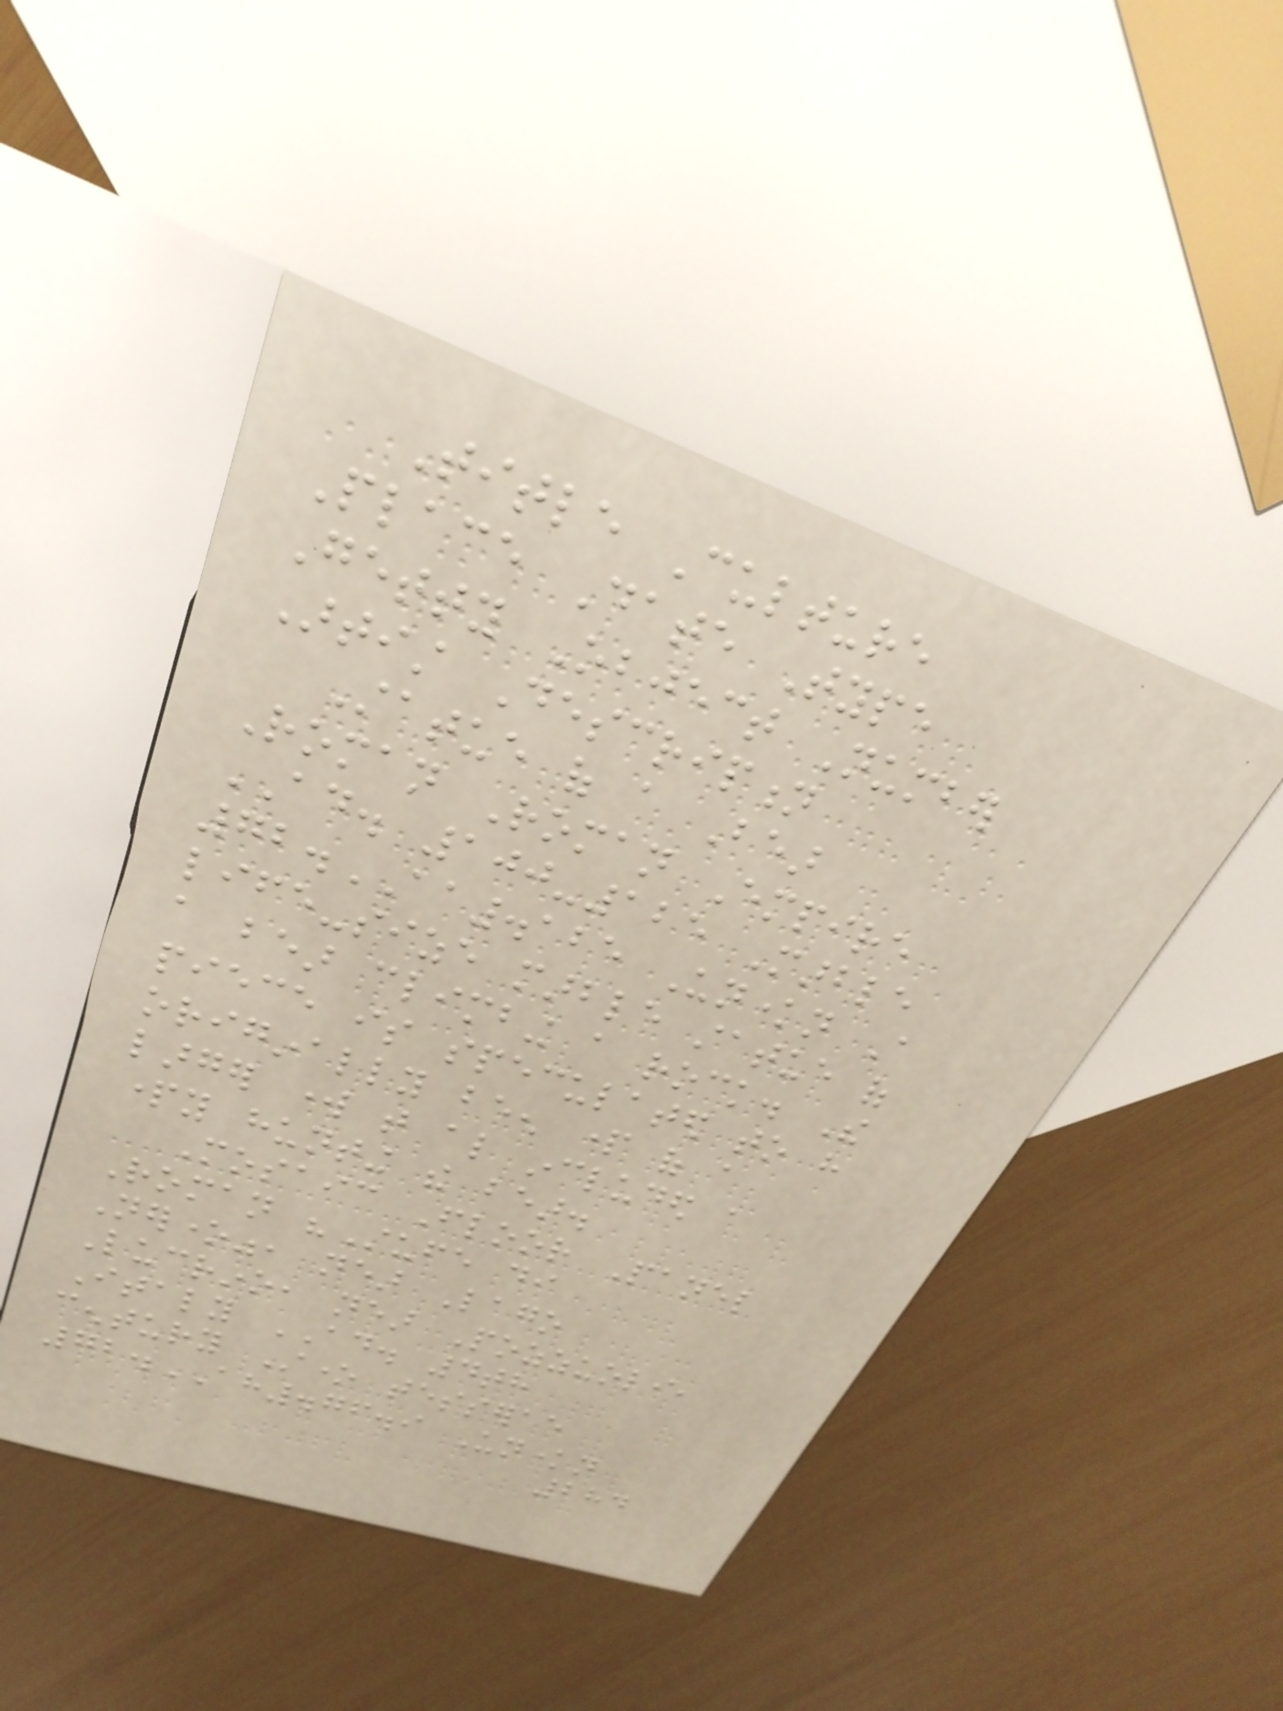Title Culture
Place Date Type
Getty Object Number
Artist Description
Statue of a Bear
Roman Roman Empire
AD. 100-125 Marble
72.AA.125 Unknown A
life-size marble statue of
a bear climbing a rock. The
piece is speculated to have
originally been part of a
larger work that also included a
party hunting the bear.
Mosaic Floor Panel
Roman "Stufe di
Nerone", near Lago
Lucrino, near Pozzuoli,
Italy AD. 4th
century Stone tesserae
72.AH.76.9 Unknown
284
